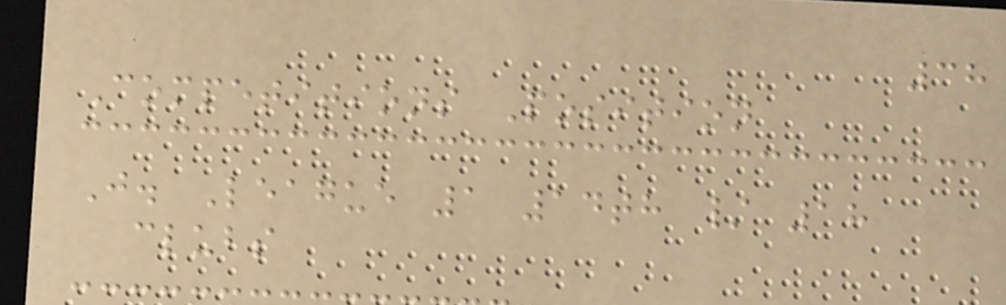38
Competitions Position
J. League 1 14th / 18
clubs
